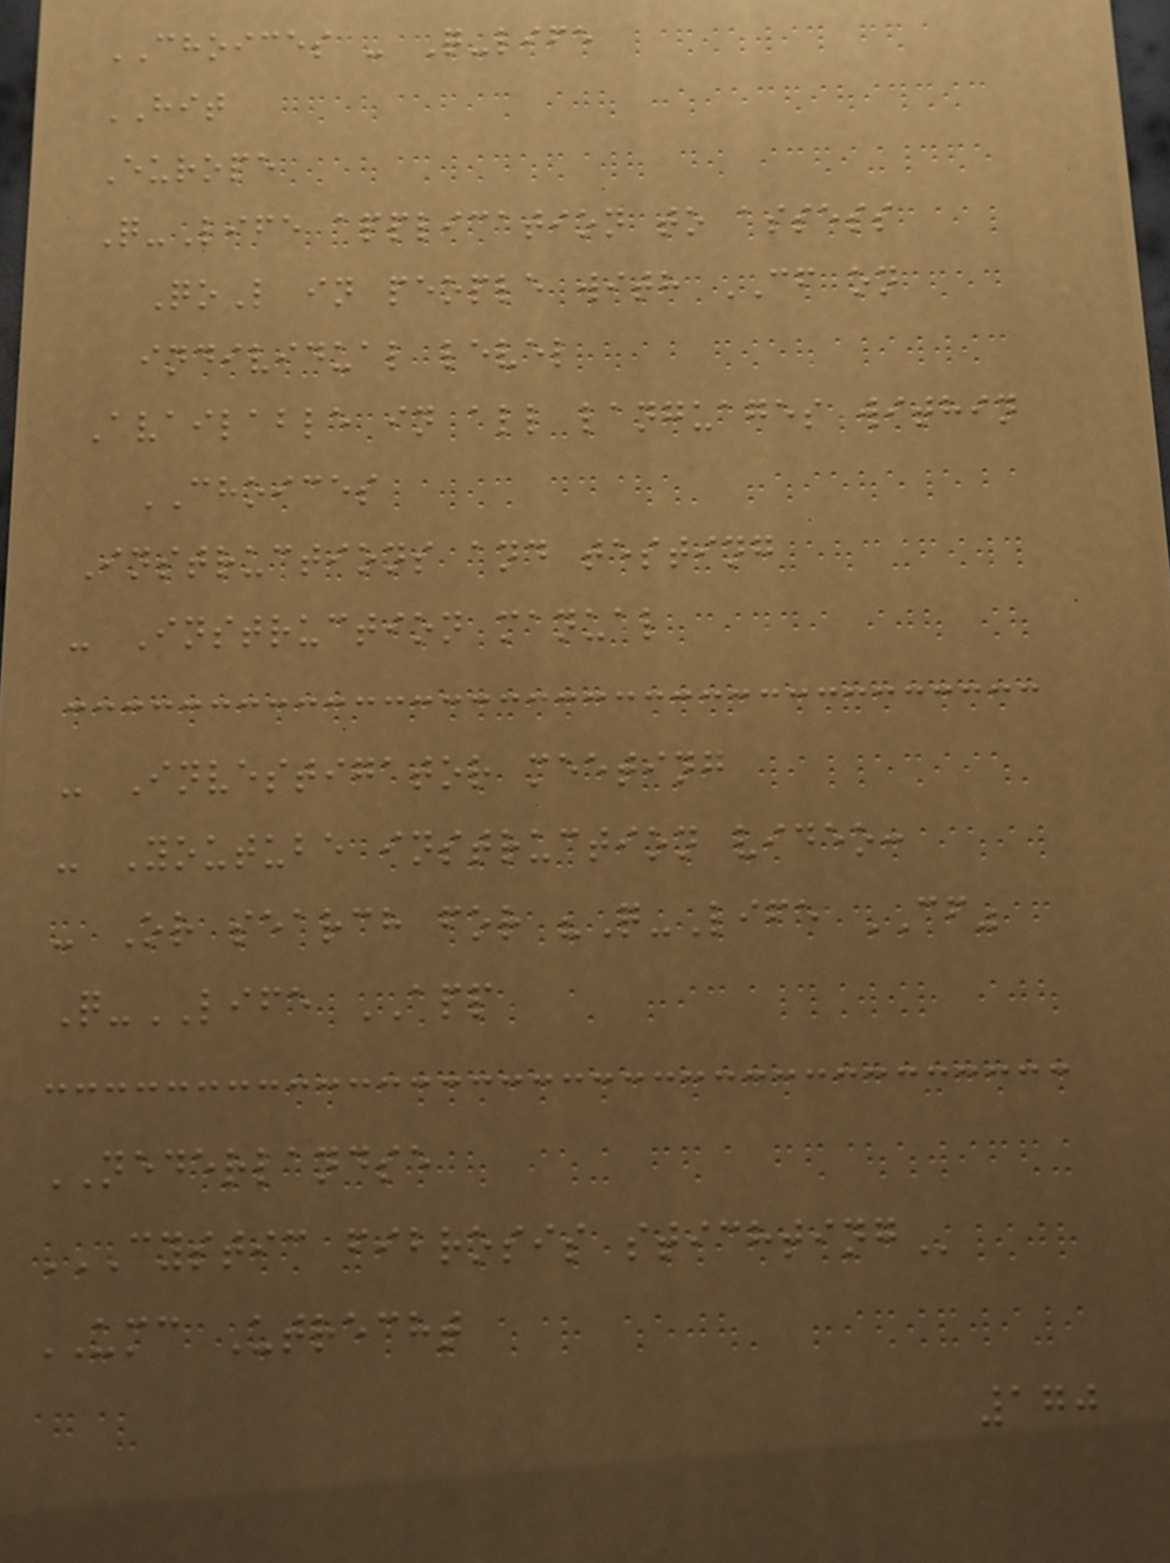CHOICES - Q-life
HIT
Europe
Q-Life application to assess
QoL in people with CF on
individual level
Available in all languages within
CHOICES
Instructions and testing
- Instruction manual
- Investigator meeting
- Youtube instruction video:
- Or search for "Q-Life CF"
Q-LIFE APP
NEDERLANDSE
CYSTIC FIBROSIS STICHTING
UMC Utrecht
170
